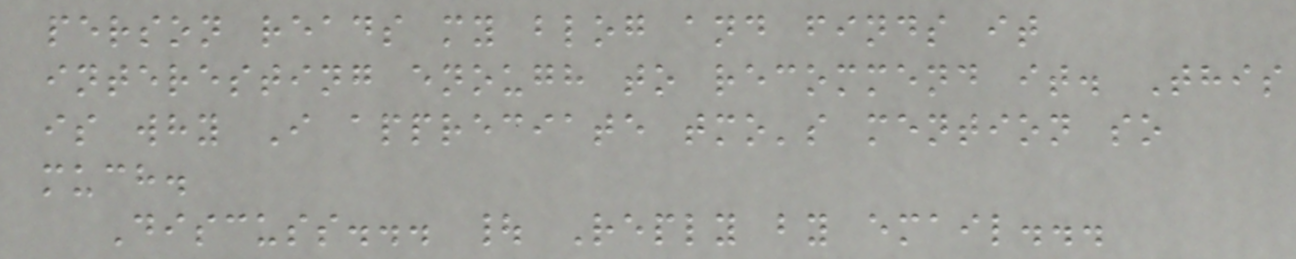person reads my blog and finds it
interesting enough to recommend it. This
is why I appreciate tmo's mention so
much.
Discuss... | Reply by email...
